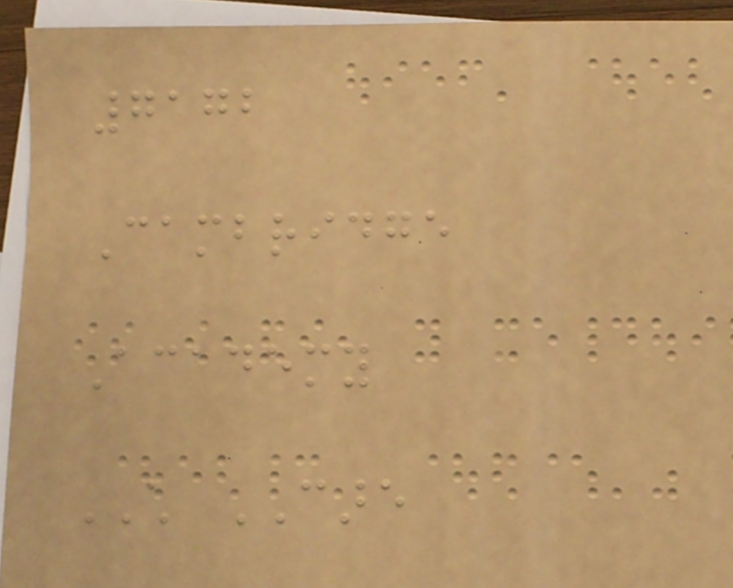7172
Cambridge
Academy
CHILD CARE
